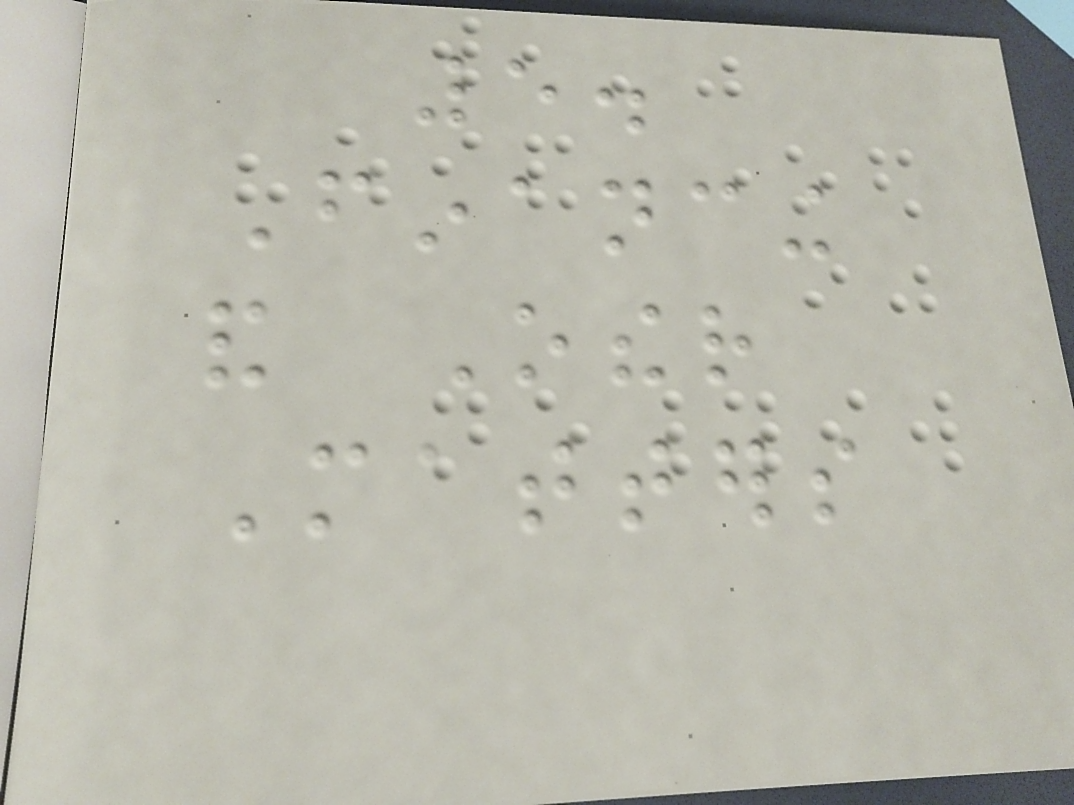5.
Financing
and Other
Matters
